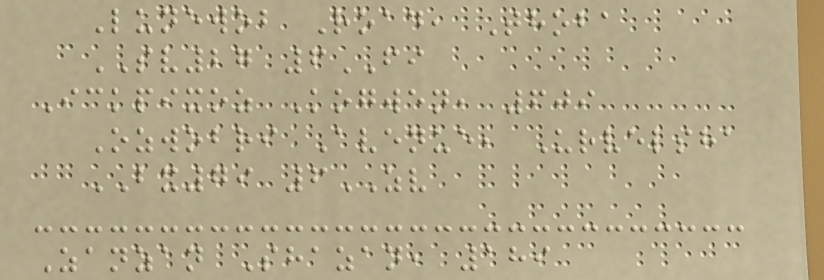Lunewob Road, Thoba
SV27 6FI
Ickpixoz Kogwen, 609
Ozwobri Avenue, Urvelsha
BX79 6ZV
Zanzan Shazan, 189
